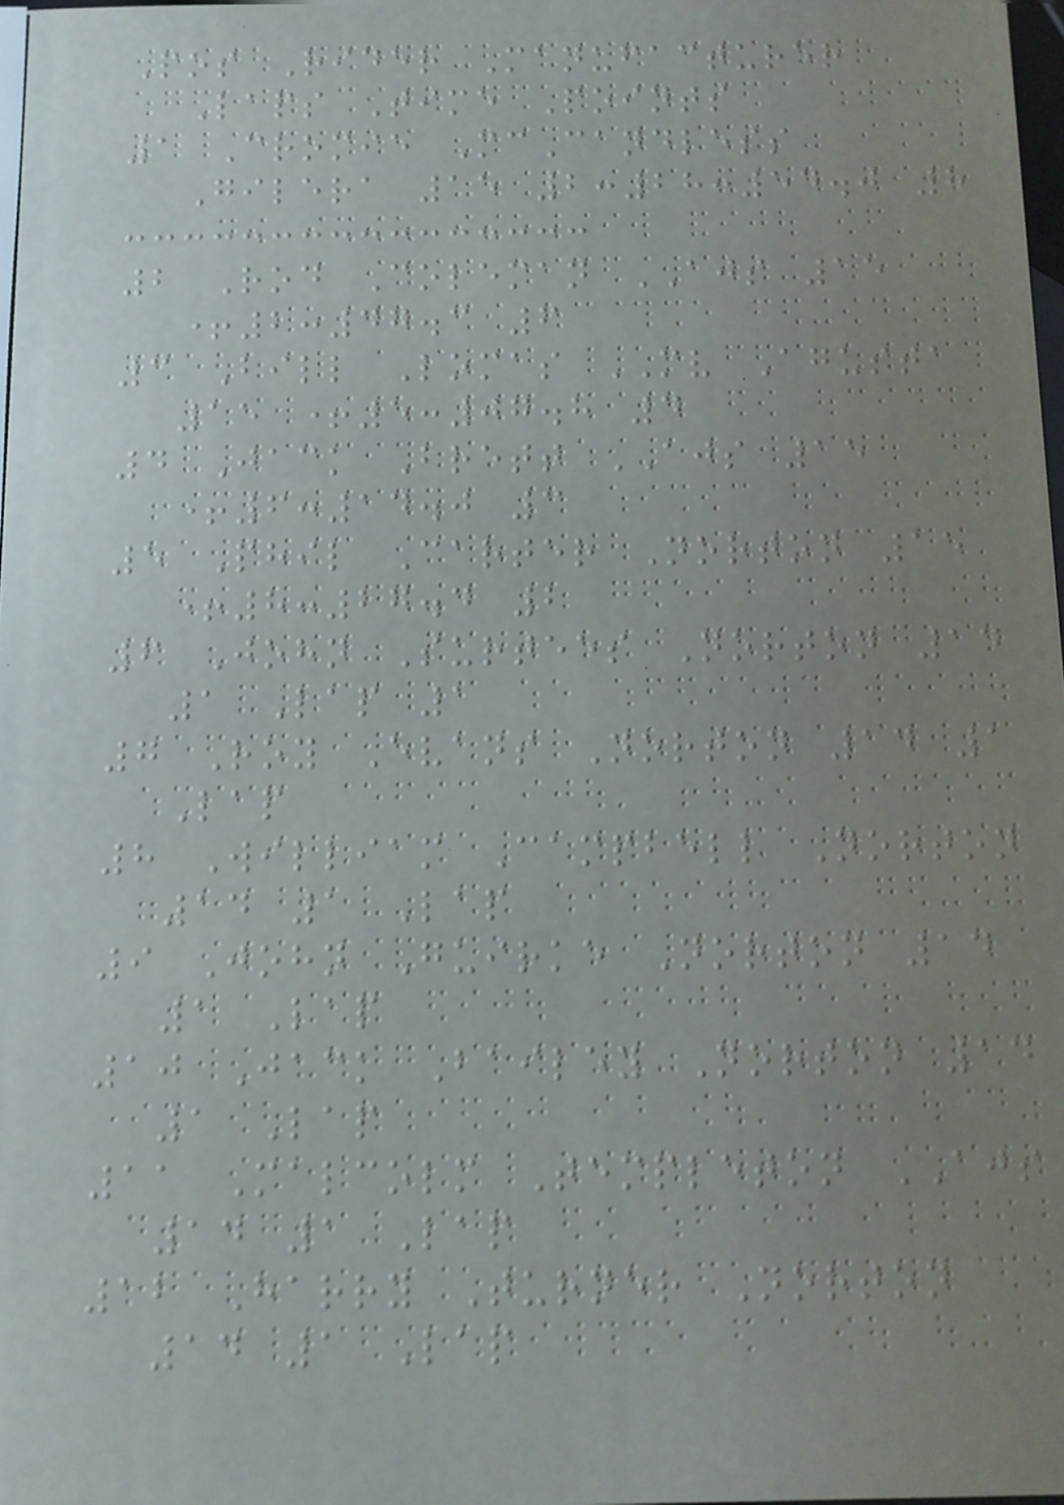Pos Rider Manufacturer
Laps Time Points
1 Cromie McCandless
Gilera 15 2:28:54.0 8
2 Rod Coleman AJS 15
+2:47.3 6
3 Bill Lomas MV Agusta
15 +5:07.8 4
4 Jack Brett AJS 15
+6:14.0 3
5 Phil Carter Norton 15
+8:27.4 2
6 John Surtees Norton 14
1 Lap 1
7 Roy Evans Norton 14 1
Lap
8 William Campbell Norton
14 1 Lap
9 John Guirke Norton 14
1 Lap
10 Jack Bailey Norton 14
1 Lap
11 Malcolm Templeton AJS
14 1 Lap
12 Harry Turner Norton
14 1 Lap
